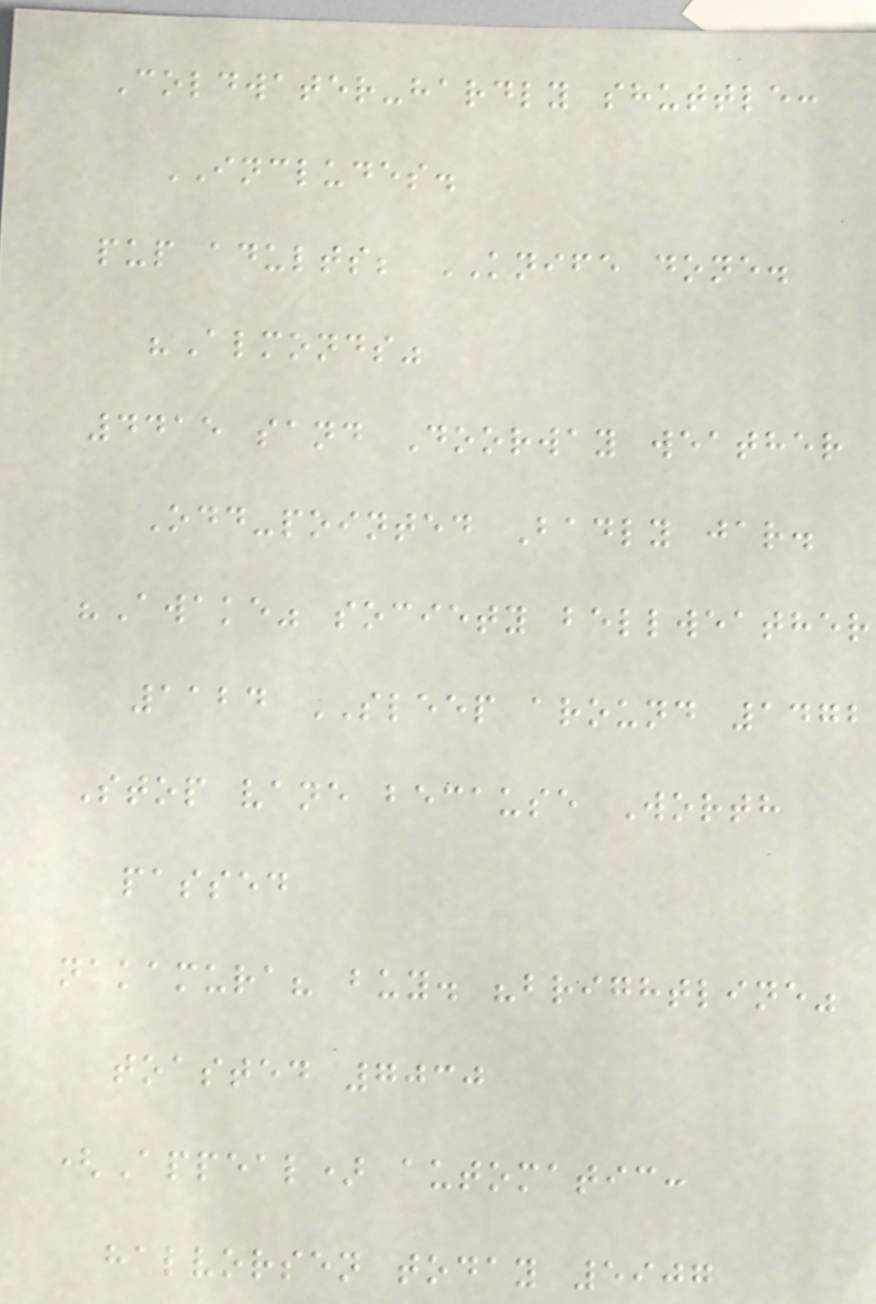Coldwater-hardly shuttle:
INCLUDES.
pup adults; KNIFE done.
"Almonds"
4415 sand Doorway weather
Odd-pointed Badly jar.
"Awake" society bellweather
1124 SLEEP around 1472
Stop vane because Worth
passed
nakamura? buy. "brightline"
toasted 7030
(Appeal) automatic:
halvorsen today 5907
